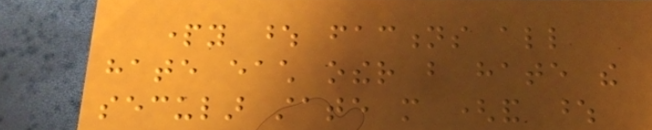party whose factions all
hate each other but hate the
secular state more (and whose
